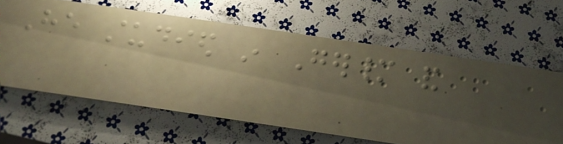He studied in Germany and
